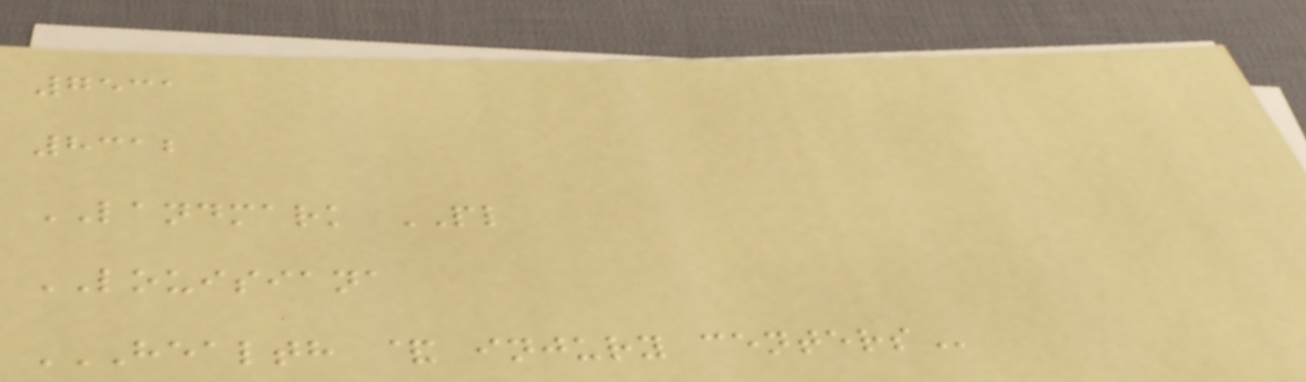7531
8312
LANDMARK PL
LOUISIANA
HEALTH & INJURY CENTERS
